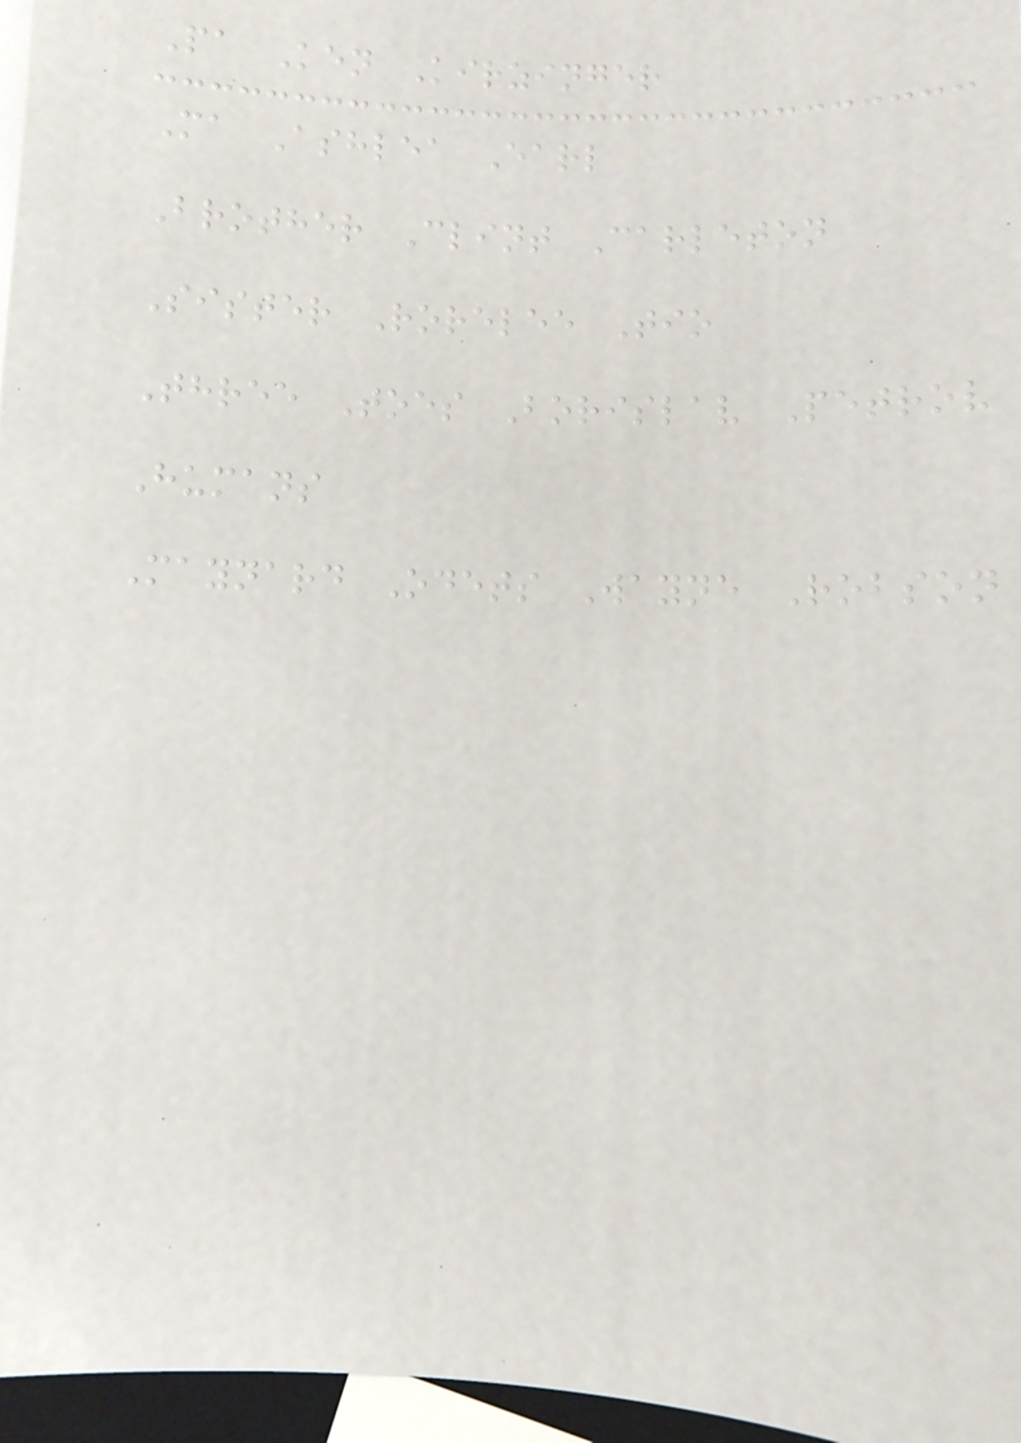Pa Ken Kirzinger
Ma Ashlea Earl
Brother Clint Carleton
Sister Rorelee Tio
Three Toes Borislav Petrov
Humans
Maynard Odets Wayne Robson
